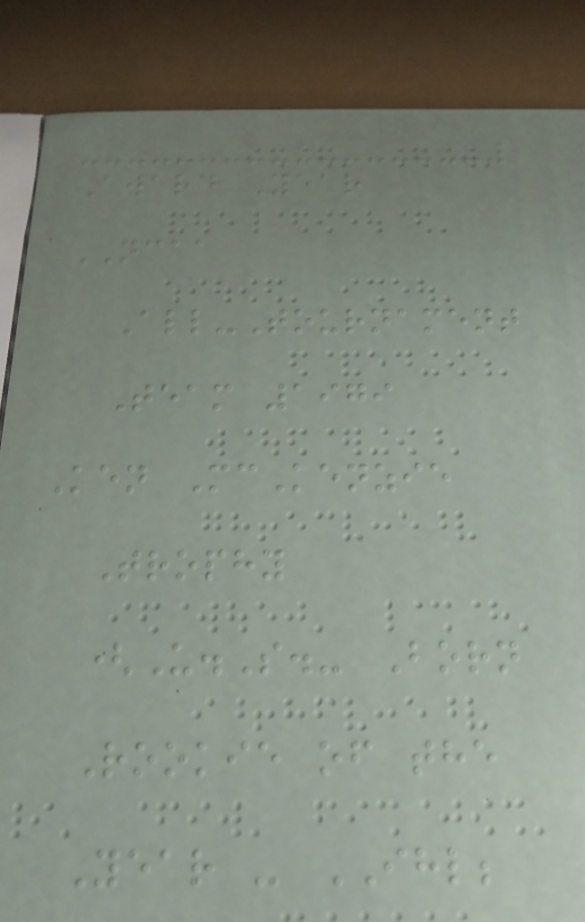Award Year
NCAA
All-Tournament
Team 1979
Ken McKenzie
Trophy
(U.S.- Born
Rookie of the
Year - IHL;
